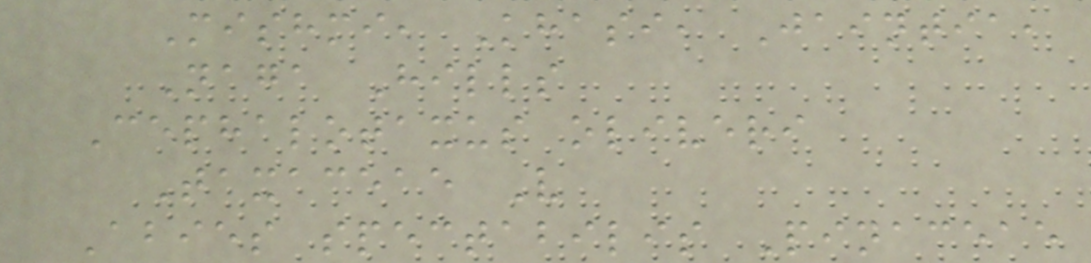Mishmi, Khasi, Jaintia,
Naga Hills
Cephalotaxus oliveri
Taxaceae V
Abies spectabilis Pinaceae
